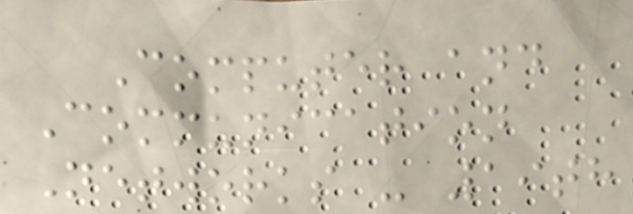Computer and
Communication
Networks - 19th
